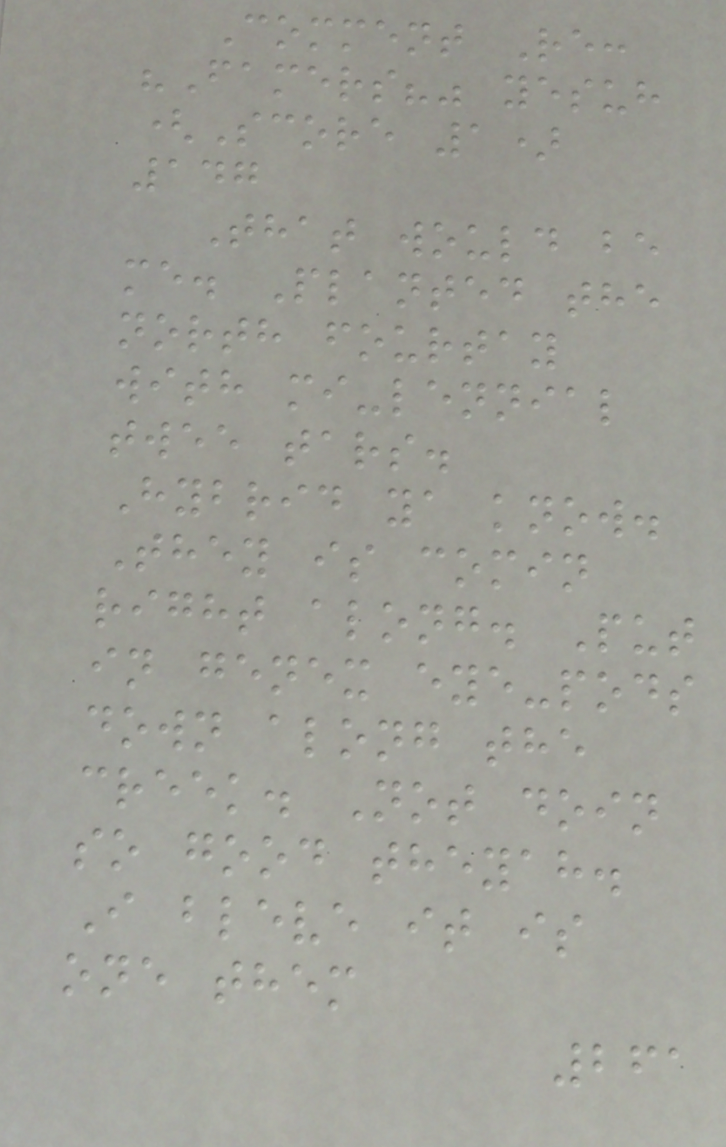Comment Re:
"Famers?" yesuh
(Score 1)
147
That would be
me. Planted the
north fourtay
with mi-lennial
twee tars.
Hybrid ya know.
They is comin
right along. Put
in genex eye-pods
down along the
creek. Not doin
so good theyah.
I bleve it is
one them
261
